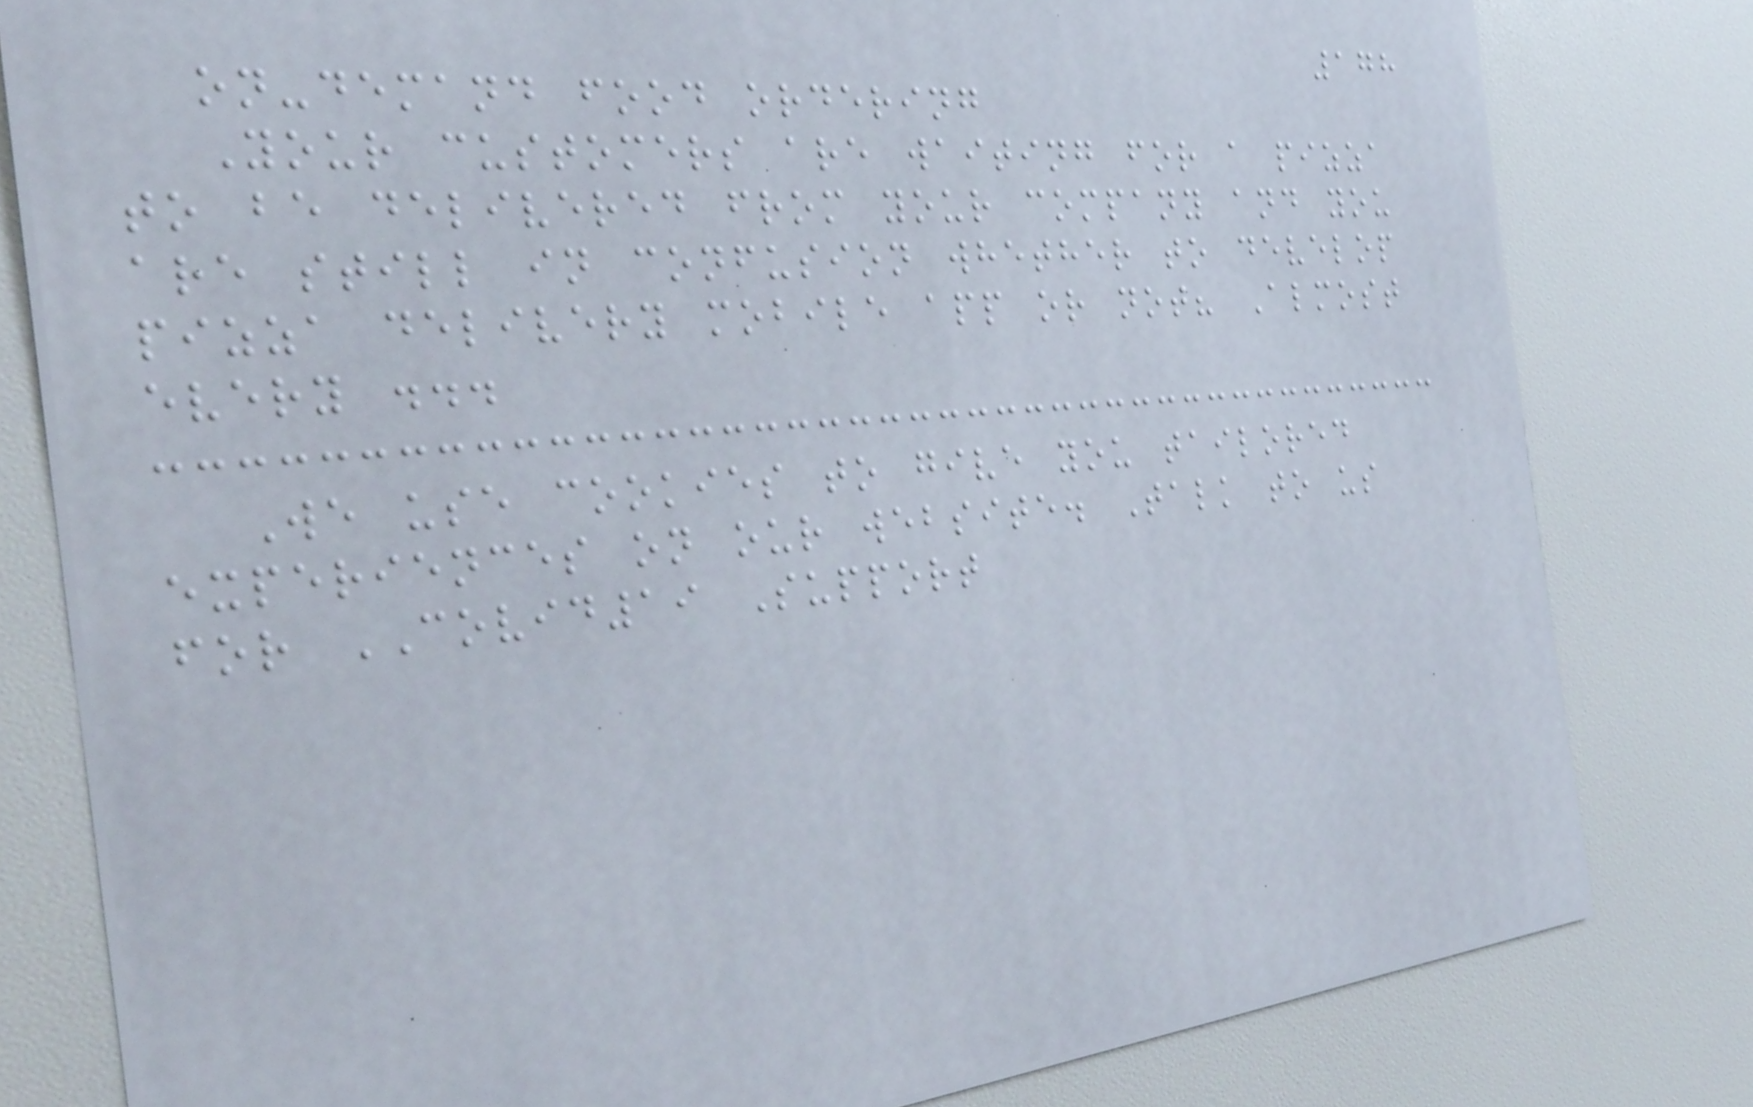178
on-demand food ordering
Your customers are waiting for a pizza
to be delivered from your company and you
are still in confusion whether to develop
pizza delivery mobile app or not? Almost
every ...
We use cookies to give you tailored
experiences on our website. Talk to us
for COVID19 Support
